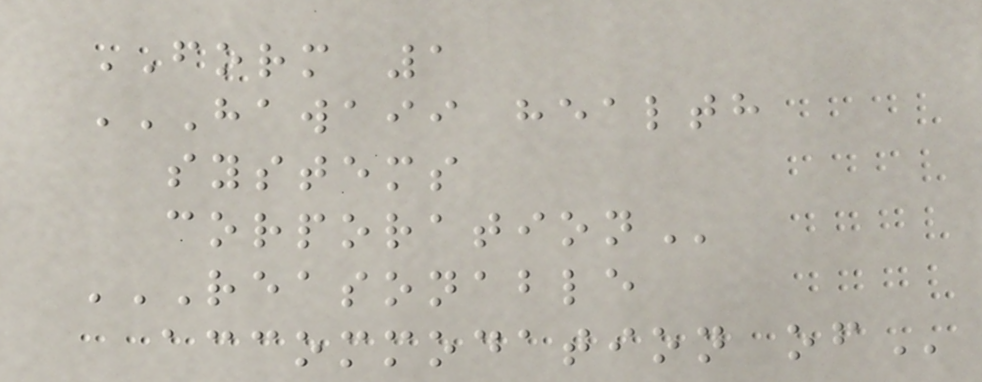FORM 1
HAWAII HEALTH
SYSTEMS
CORPORATION
REASONABLE
ACCOMMODATION OF
